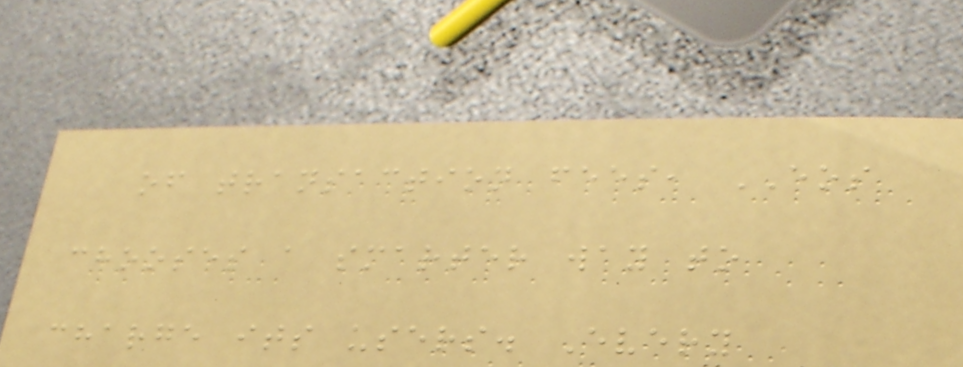of transaction fees, EOS
chooses a smarter way to
charge its users. Every
